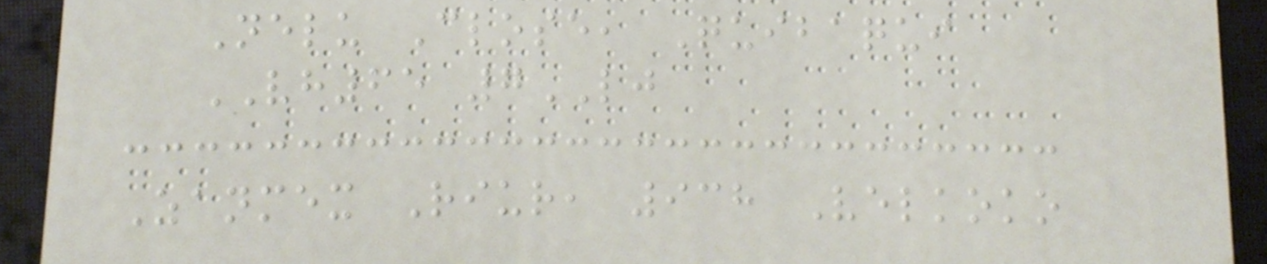Nelu Close, Quibaqui
VH65 7LJ
Zanmex Riur, 938 Velkoko
